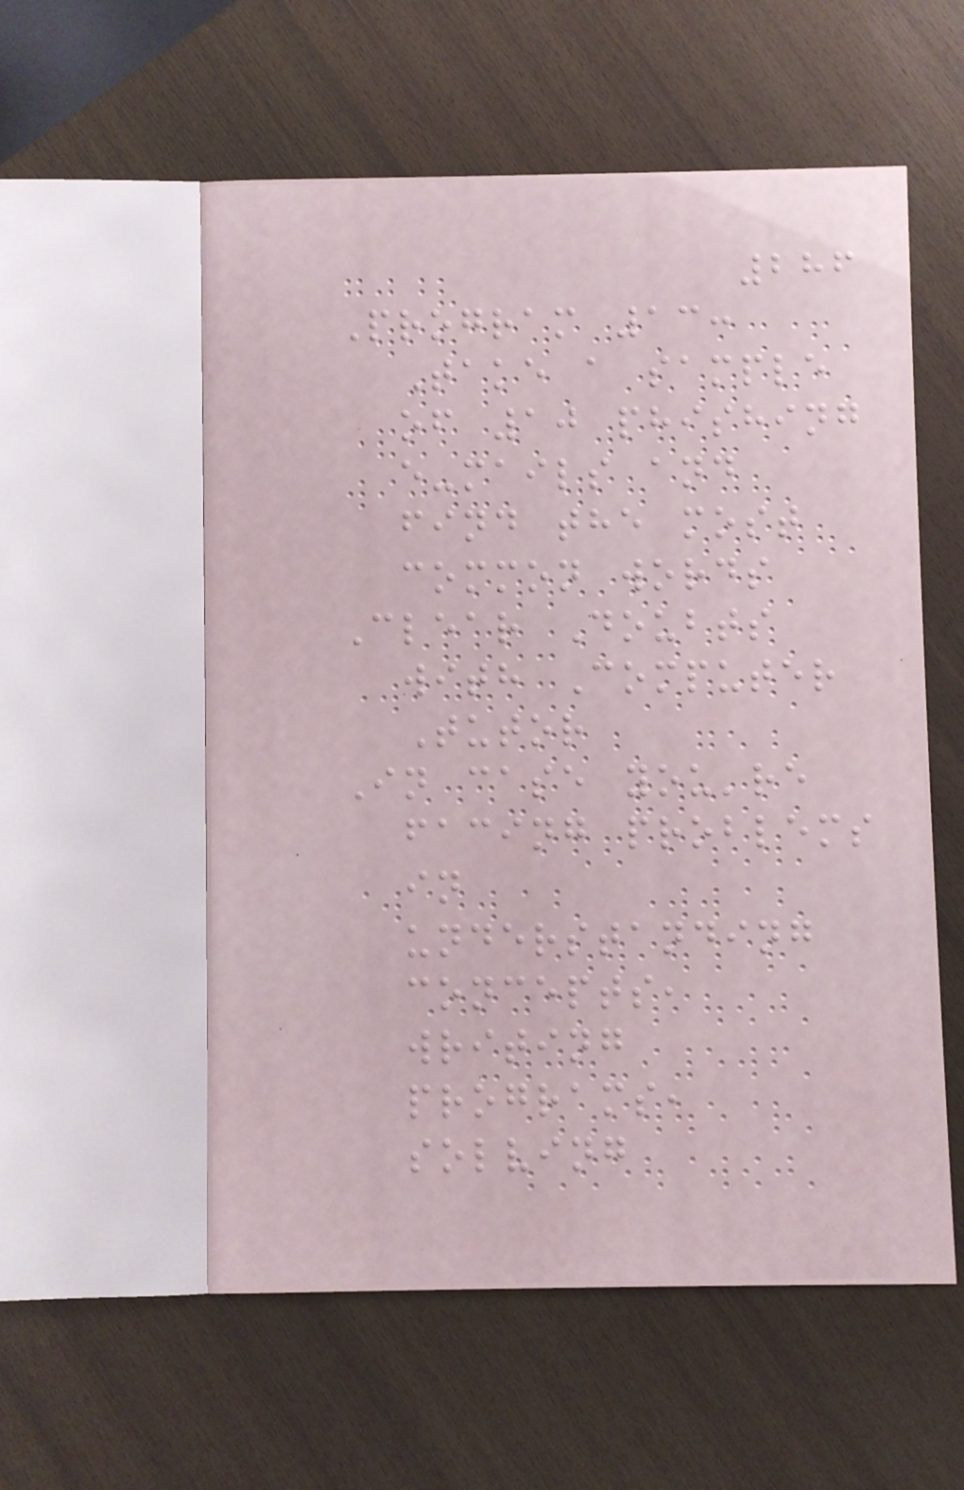286
Program 13:
Take a sample
of 10 phishing
e-mails and
find the most
common words
Clear Doubts
with Computer
Tutor
In case you're
facing problems
in
understanding
concepts,
writing
programs,
solving
